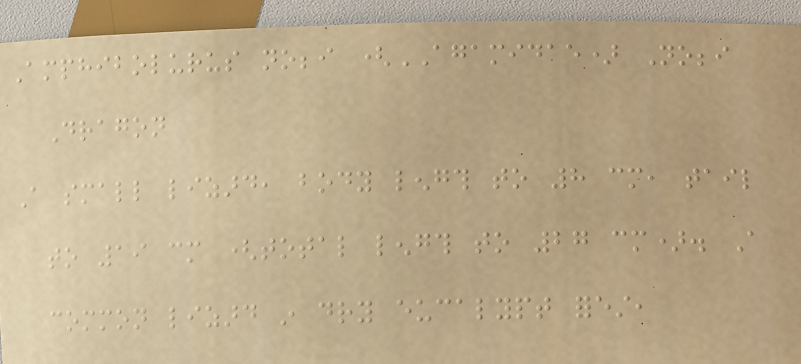Amphibolurus nobbi (AGAMIDAE) Nobbi
Dragon
A small lizard, body length to 8 cm, tail
to 19 cm (total length to 27 cm). A
common lizard in dry eucalypt forest,
